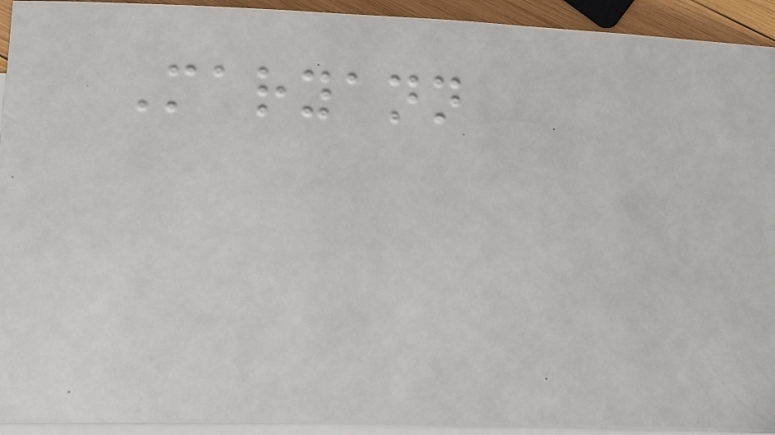Maryann
